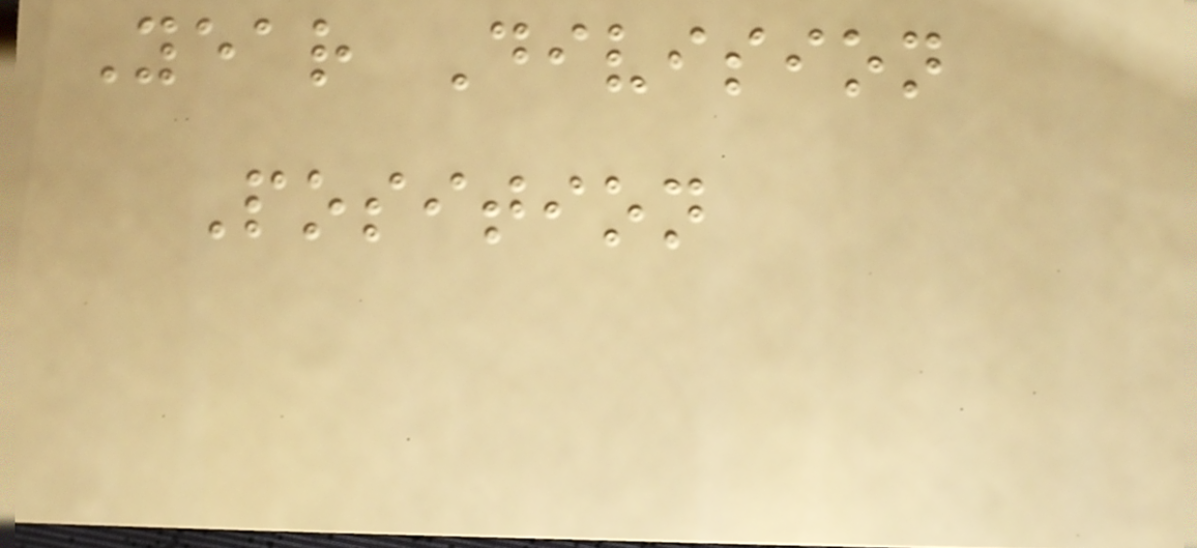Year Division
Position
